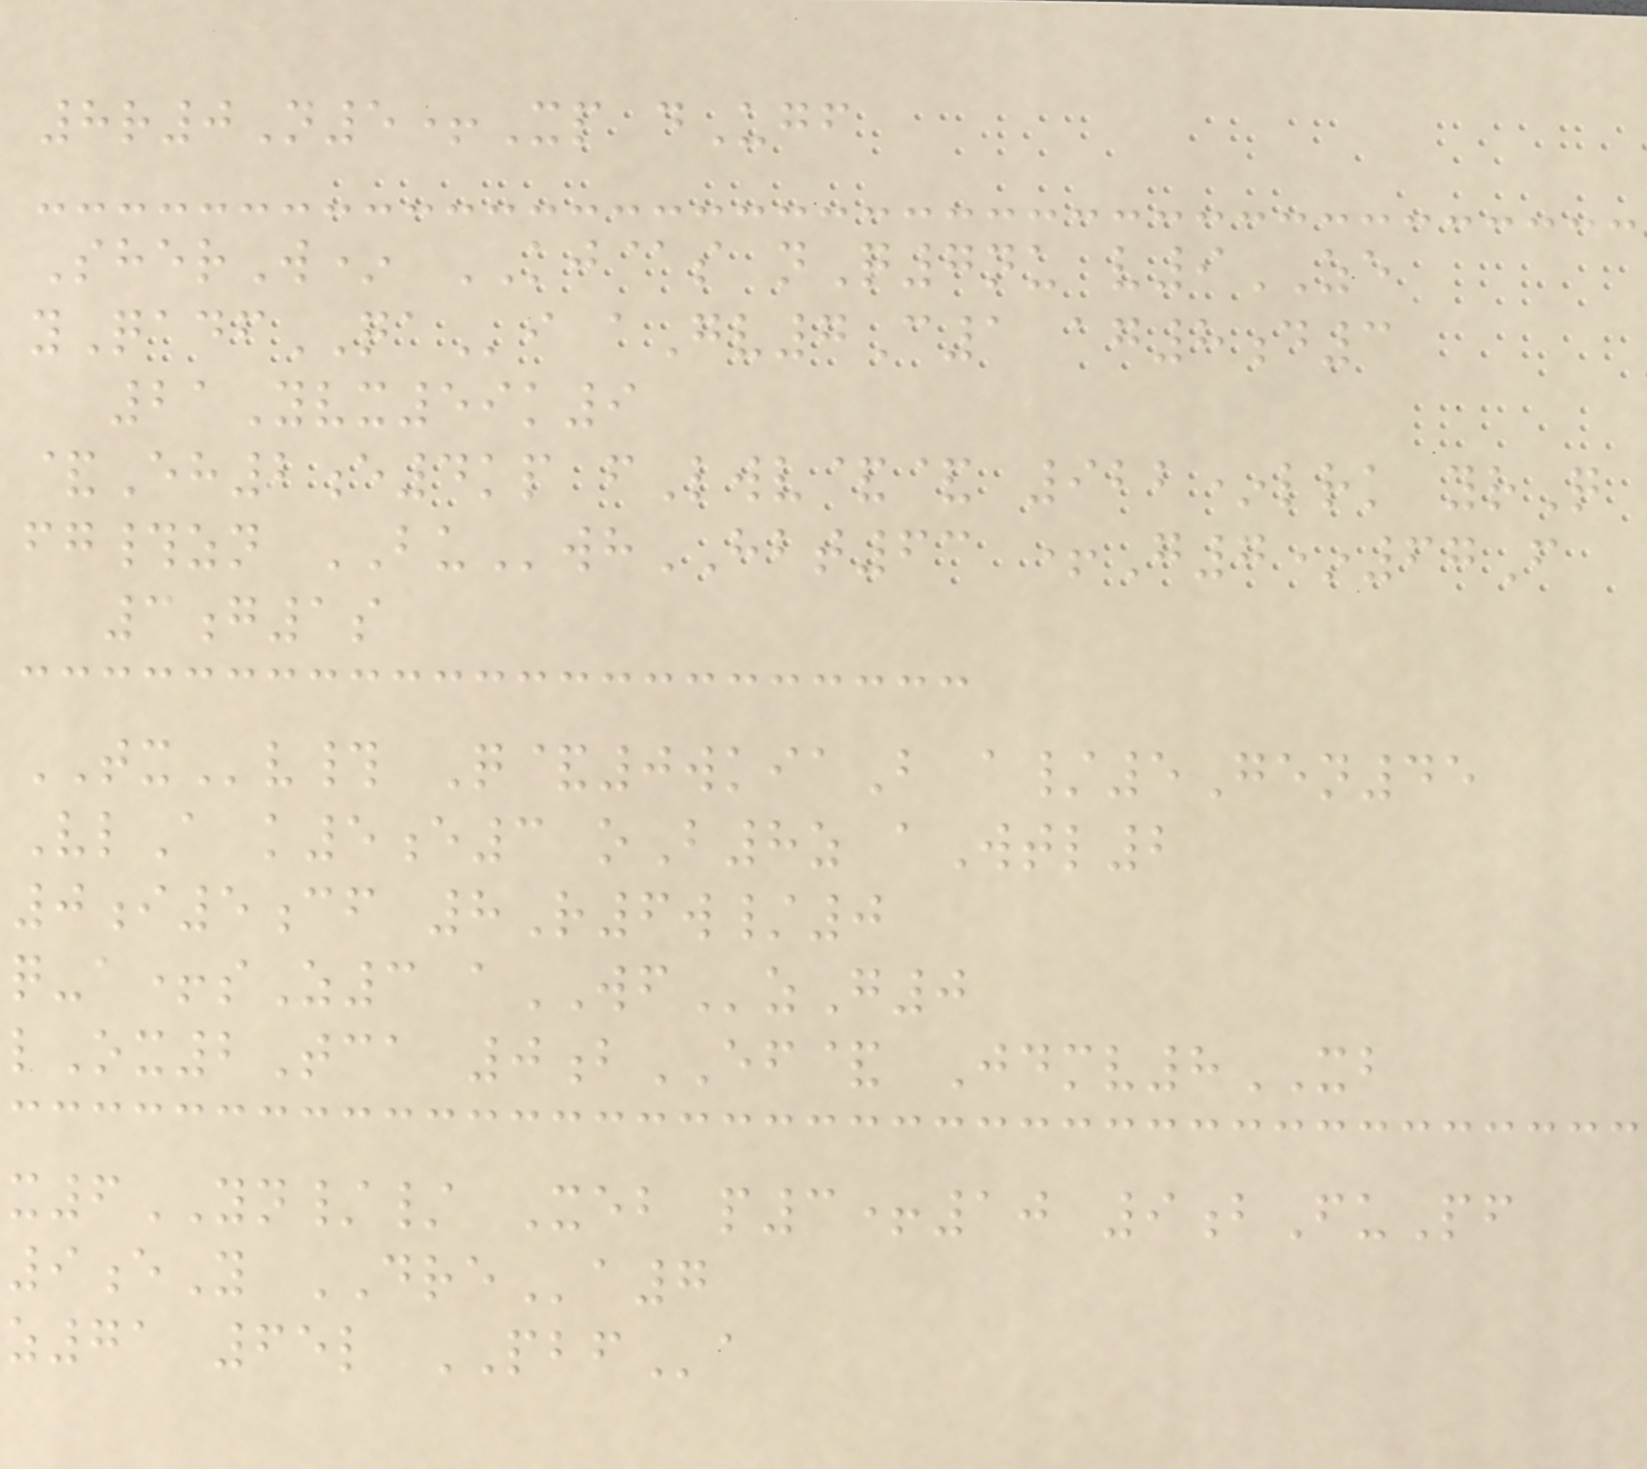8r0N5+Xp dUgf
SherW* KJ@s nQ7nu v9ZE
yQadfQAi aGv7C1 ag8d3
21Yvx59k9
&Eh2e4kp fLwv&& 922*lrk yrQ
fg#zn BUwhHBT63 +G7*67F
3g1s
TXv# Q&0wkiaB a/5Gen45
VlA k5e3 oB8z aWtl2
0i5cf 8R6w/0
q-a+sZ3 aWFzG0
lOx2Tca 0bEF& Jdmv8XB
x6YN// Xeb p3+10 9bFuPf
9eY DREa7
z71 65l PBFa
